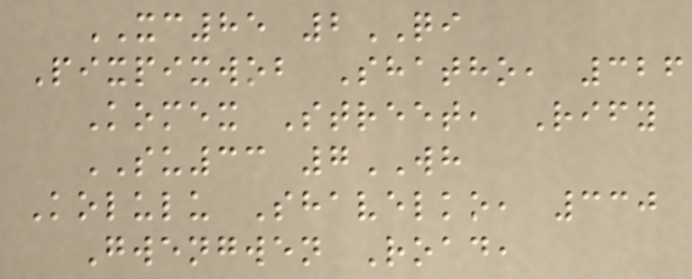XC85 2QI
Pixpixwob Shatho, 326
Komex Street, Rify
SU33 7WH
Kolulu Shavelko, 330
Gwengwen Road,
